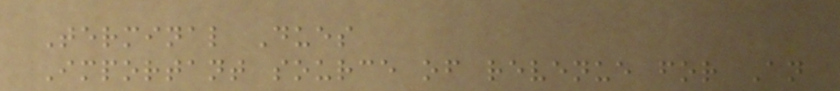Terminal Dues
Important source of revenue for An
